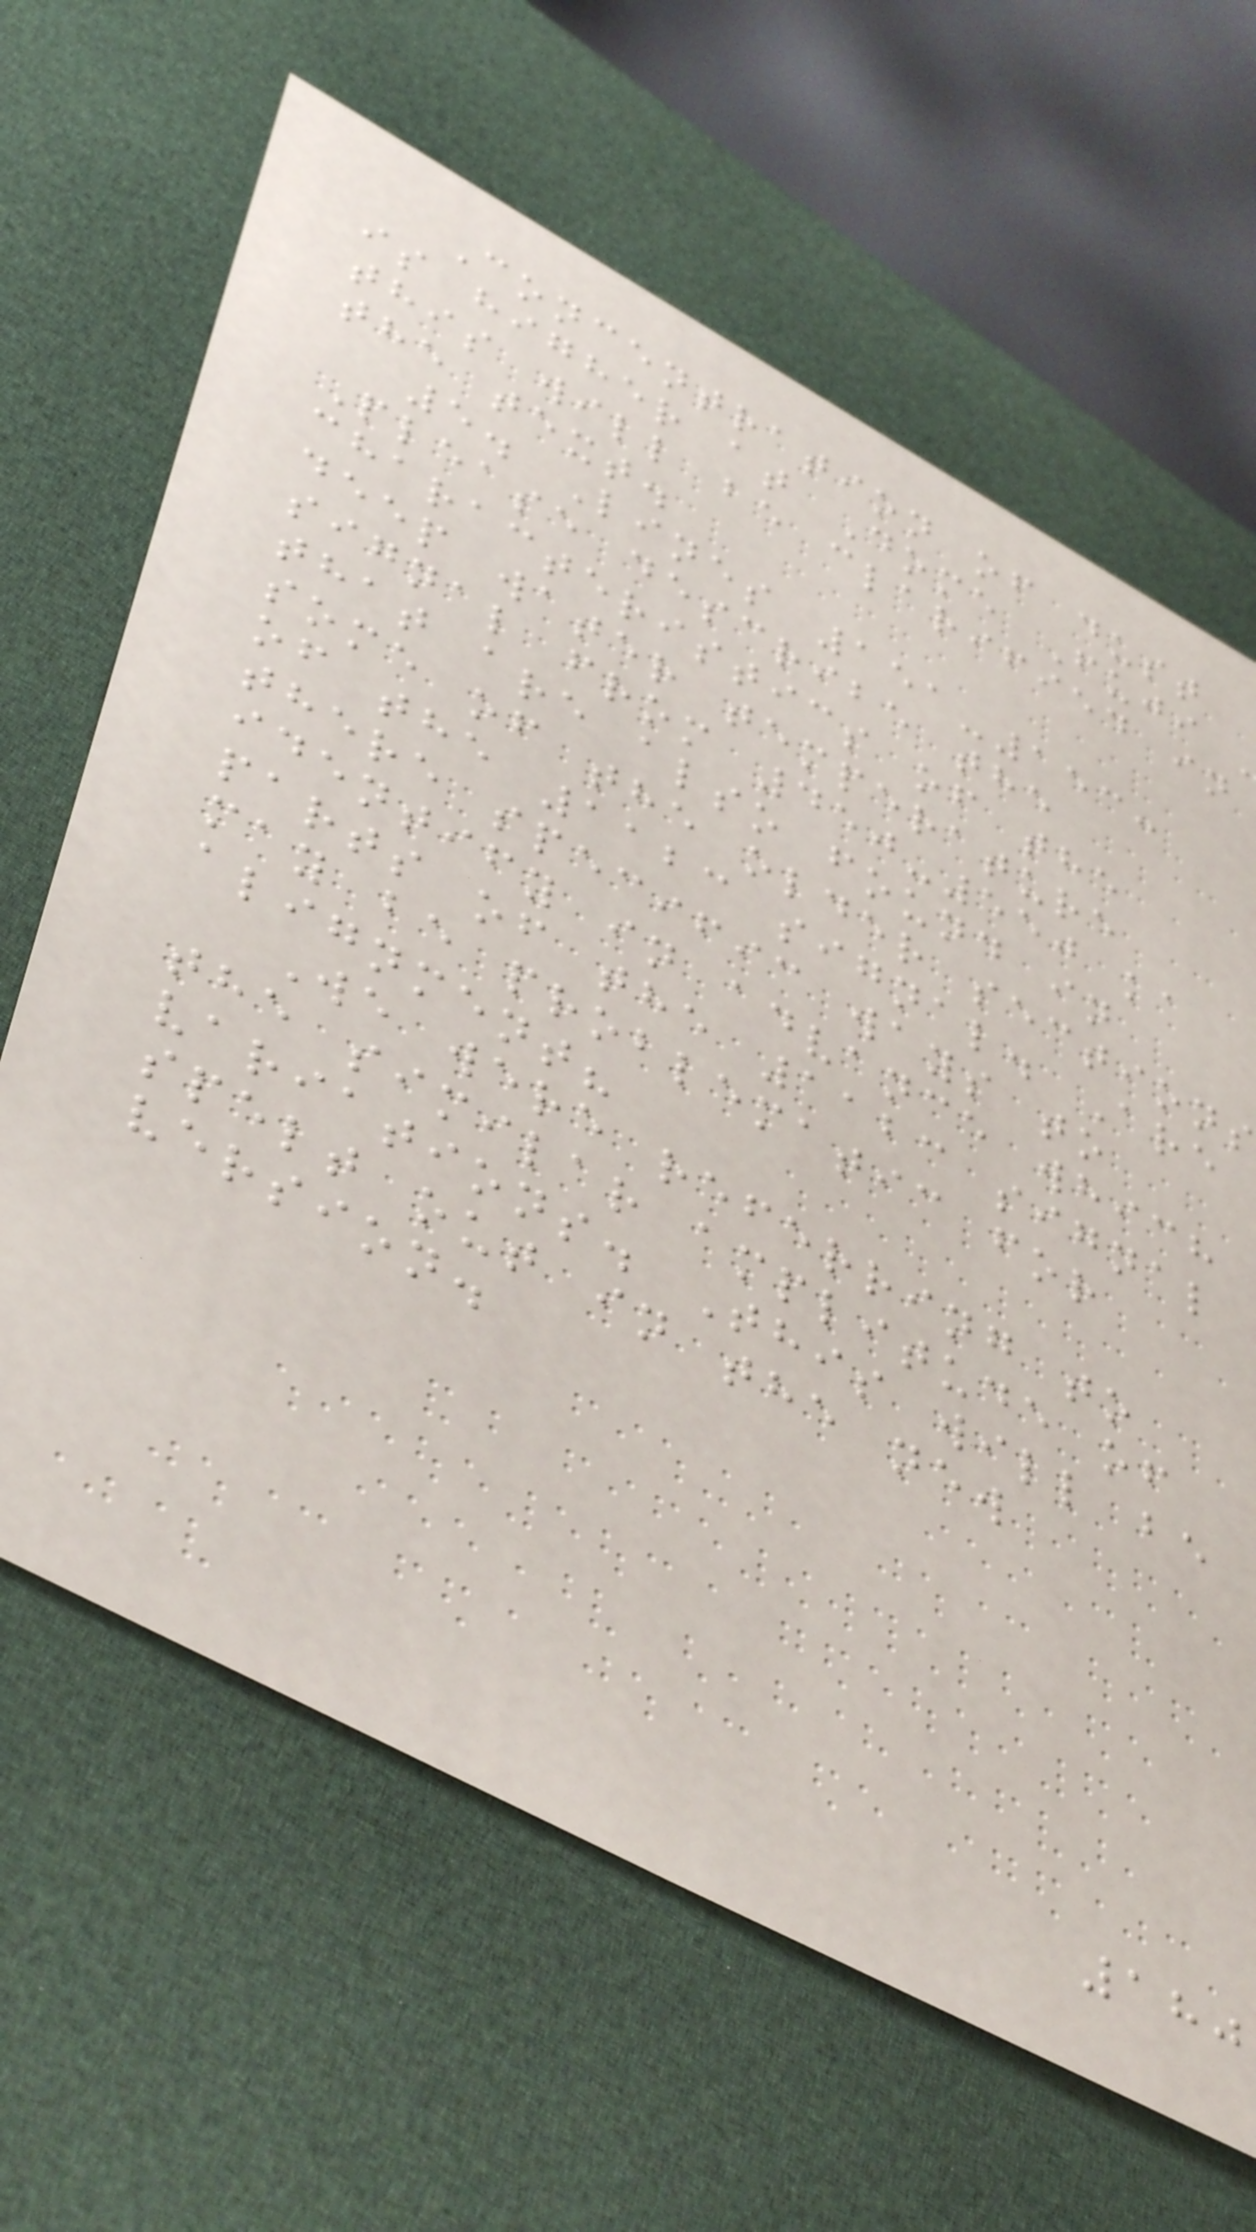Concentration of dust
is higher at Dome Fuji
this will be clarified in
the text.
5. Lines 151-153:
Please describe the
characteristics of the
deep water temperature
signal from 450-550 ka
that are also found in
some of the older sections
of the 1123 signal. Are
there specific ways to
identify in advance which
parts of the 1123 signal
may be problematic for
alignment?
We were referring to
the similar amplitude of
variations. This will be
spelt out in the new
version.
180
